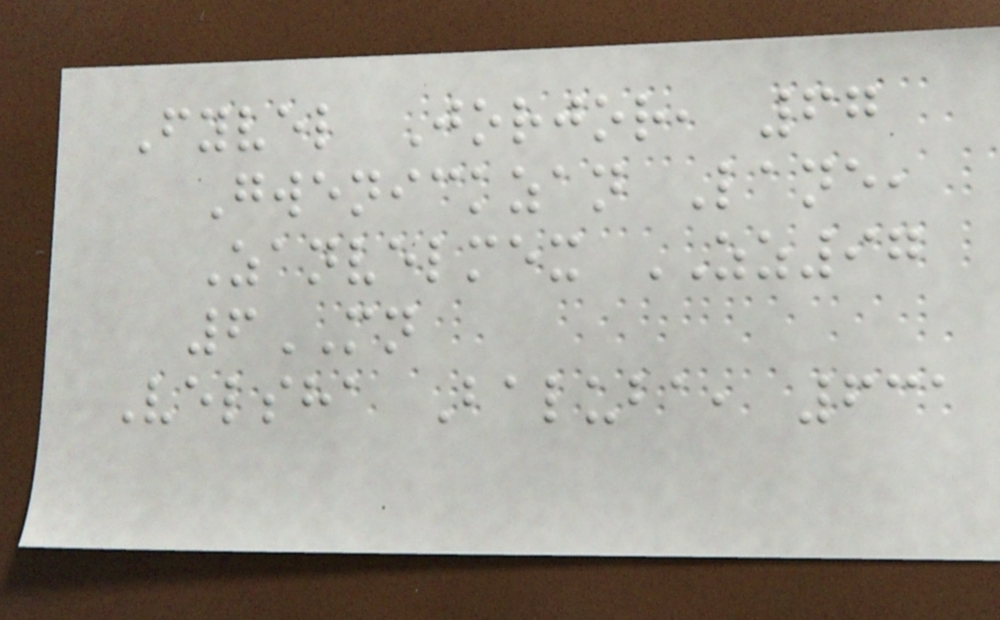Fyvel Jorjor, 67
Gwenickzan Lane,
Zanvelmex ZZ97
6MN
Velsha Baluba, 631
